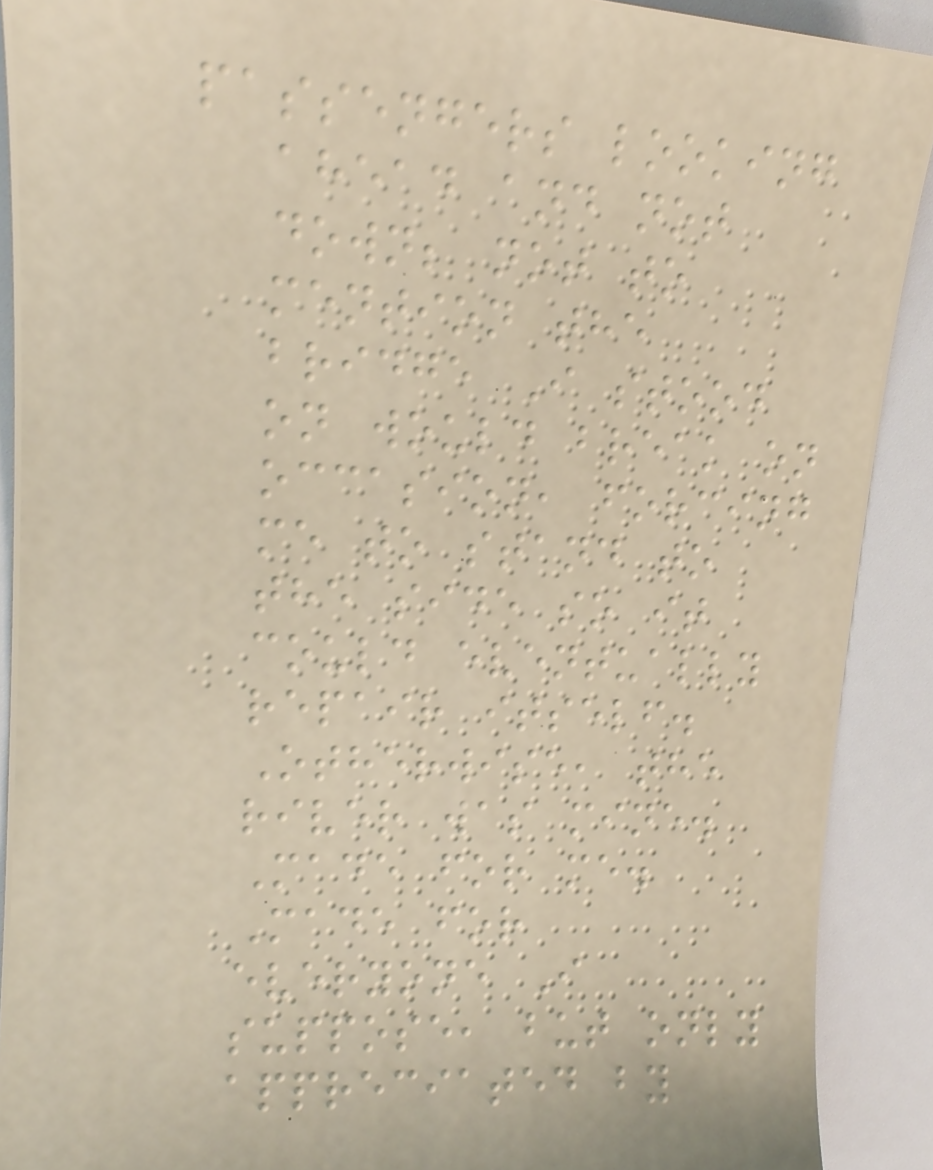passengers looking
ahead and not
down; not to
mention the
bridge I stood
on would break on
occasion, forcing
me to stand to
the side so it
could eventually
repair itself.
Otherwise, the
river was mine.
Made for me.
Made for
everyone I
suppose, but only
appreciated by
